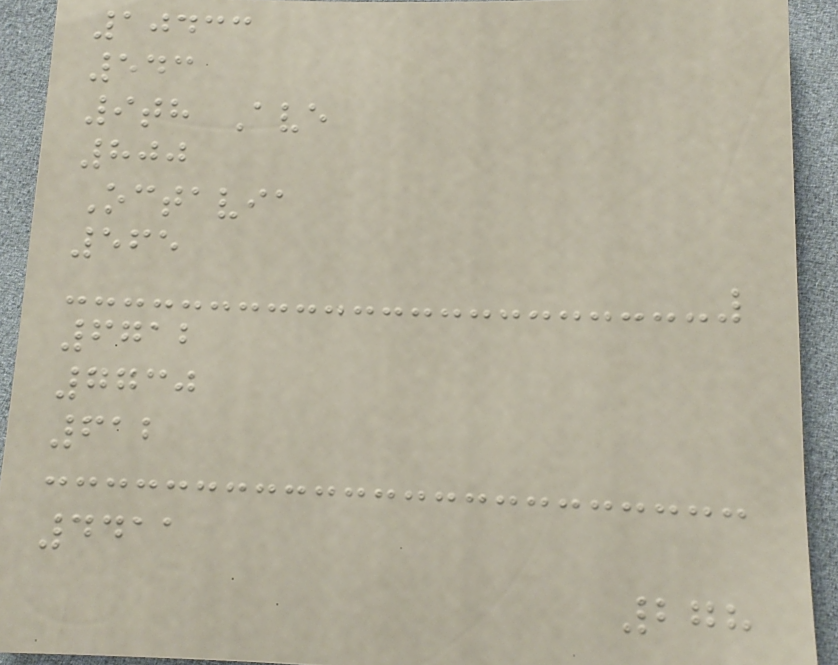10433
543
9th Ave
800
Octavia
565
6712
7730
612
4411
278
